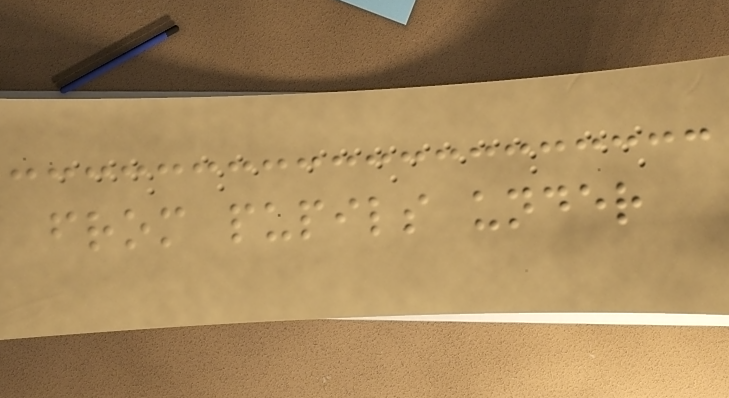from pupils under
